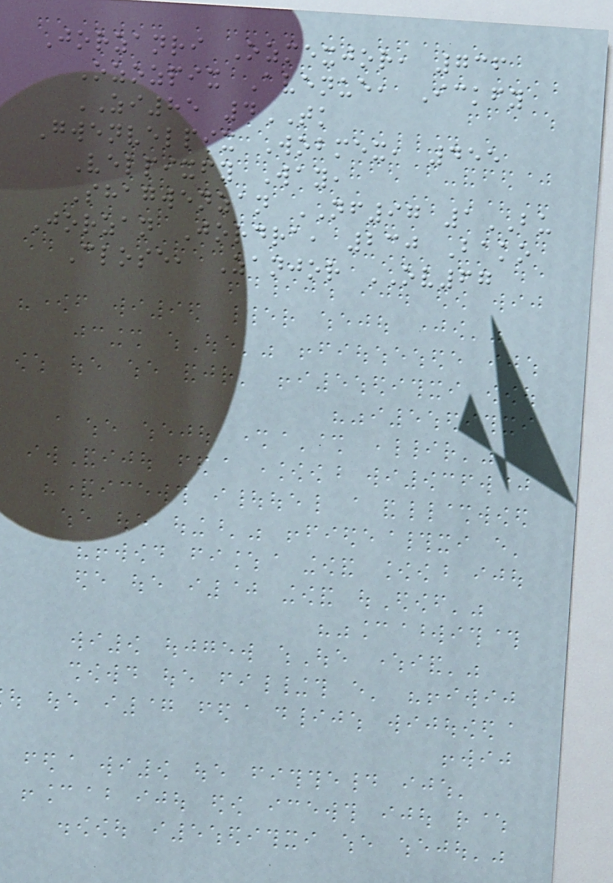Jorzanri Ozmexjor, 736
Ozozpix Avenue, Ickfy
ZI85 4TK
Gwenvelpix Wobmex, 455
Velpixfy Way,
Shagwenzan NF97 1BU
Jorzan Jordra, 230 Bako
Close, Zanjor OV67
